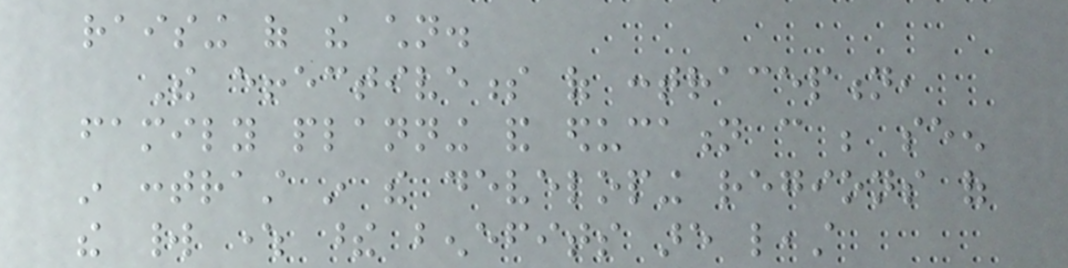raising of the children.
The effectiveness of contraception,
family planning and education can be seen
in contrast in the developing regions of
the world where these benefits are least
